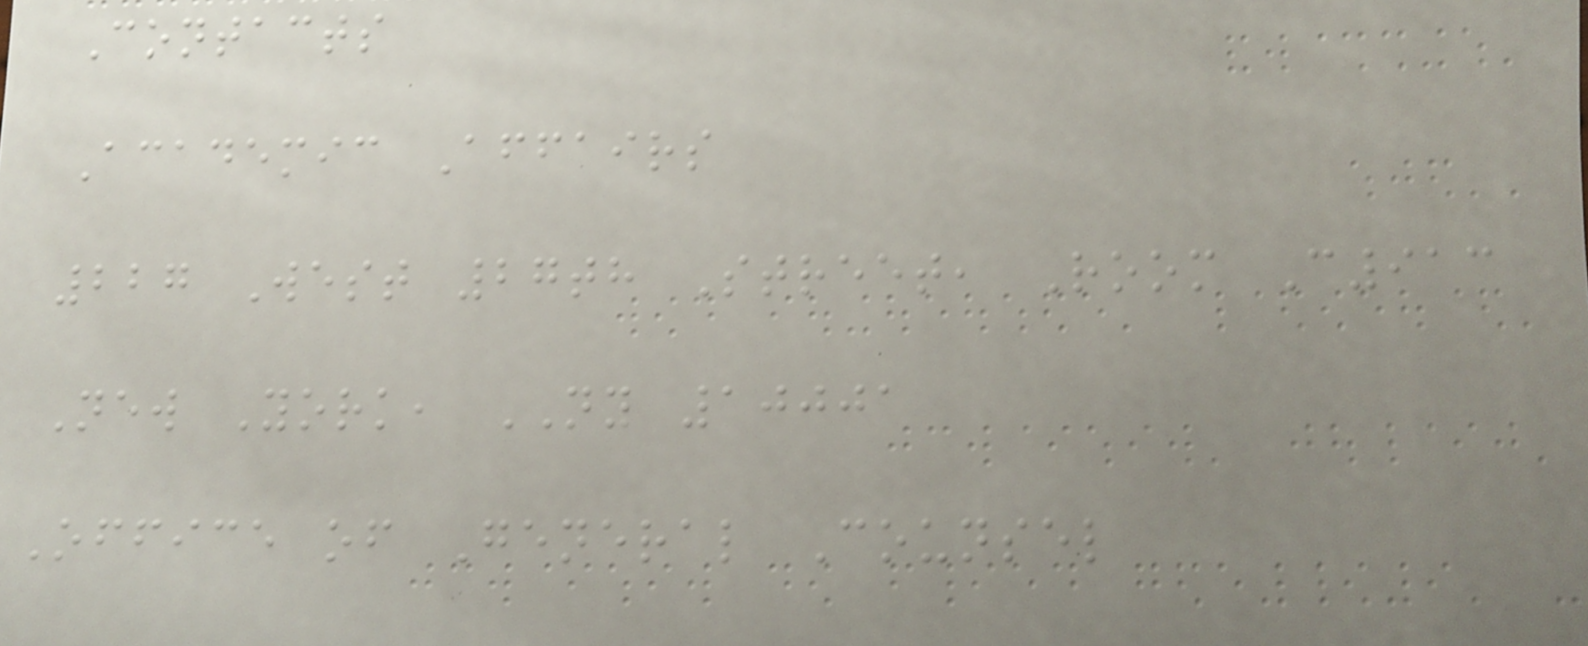Contacts
Academic Affairs
227 West 27th Street, Room C913
New York, NY 10001
Office of General Counsel
